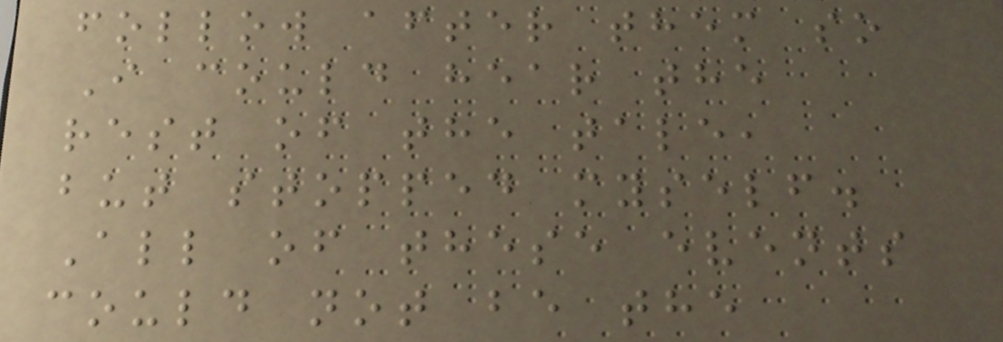follow after them so
I could hear the
rest of the tale,
but stopped myself.
All of these events
could not be the
